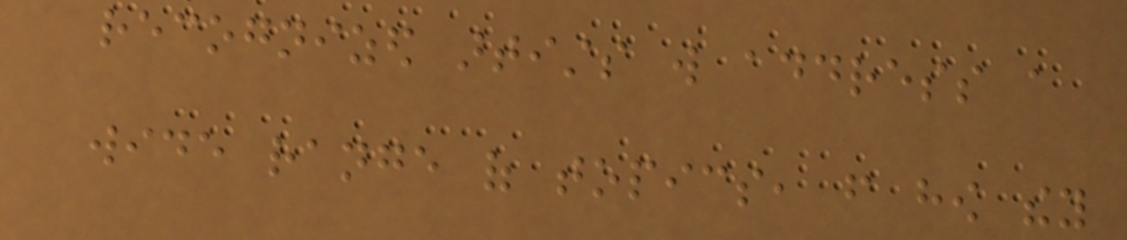recognized artists will address a
wide range of topics, from how they
